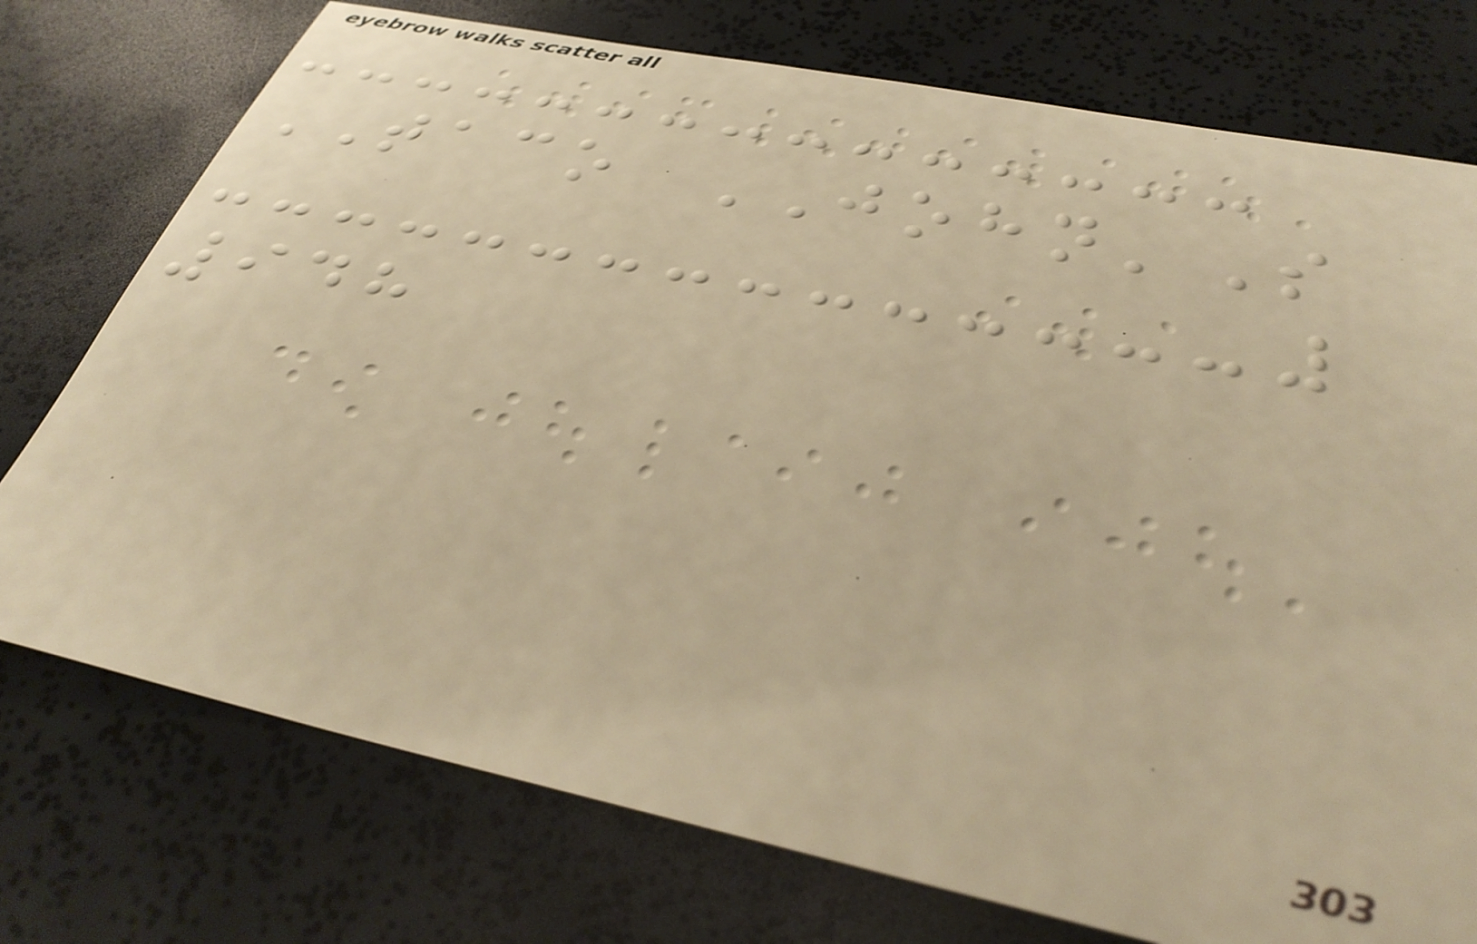TACO JOHN'S
948
